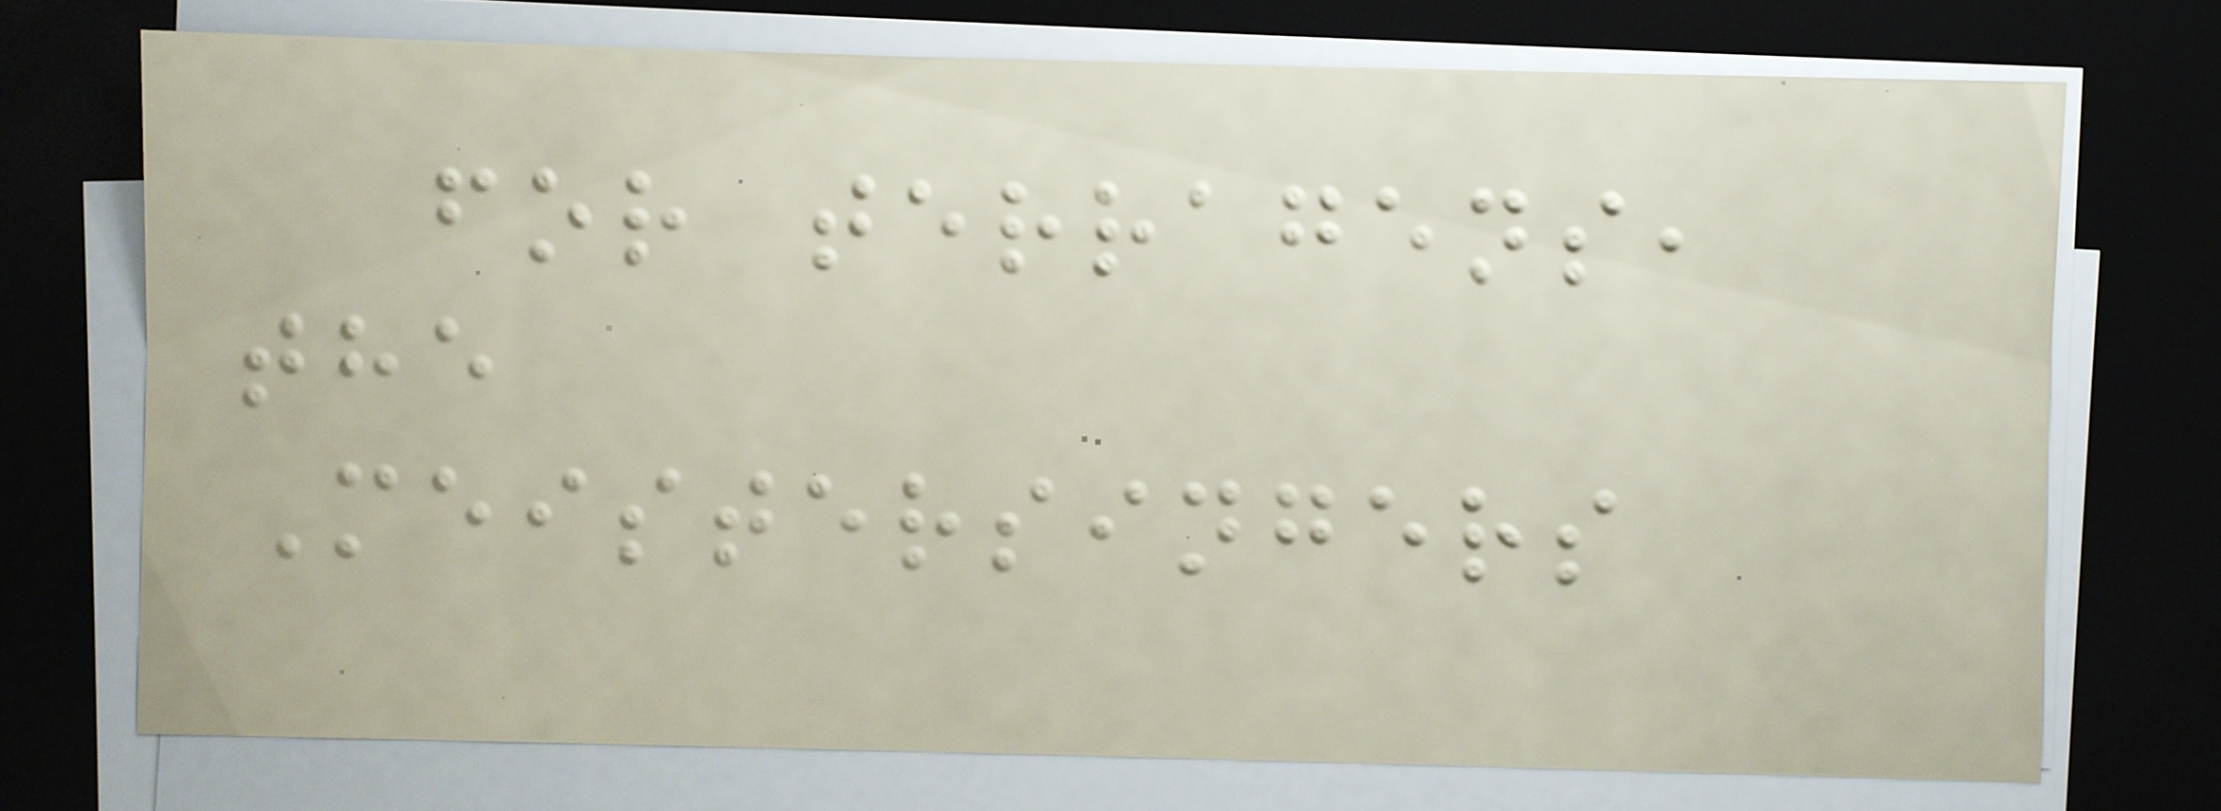for terragens,
the
Meistersingers
